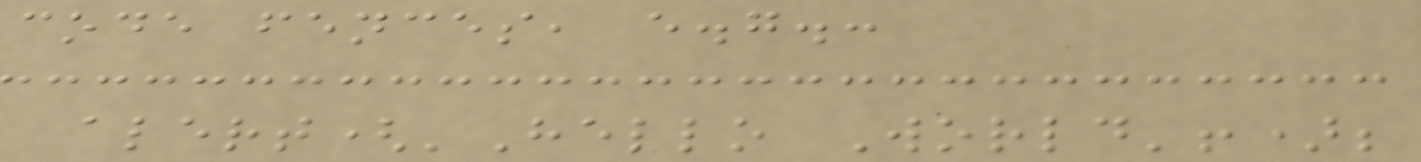code fences, e.g.:
alert('Hello World'!);
